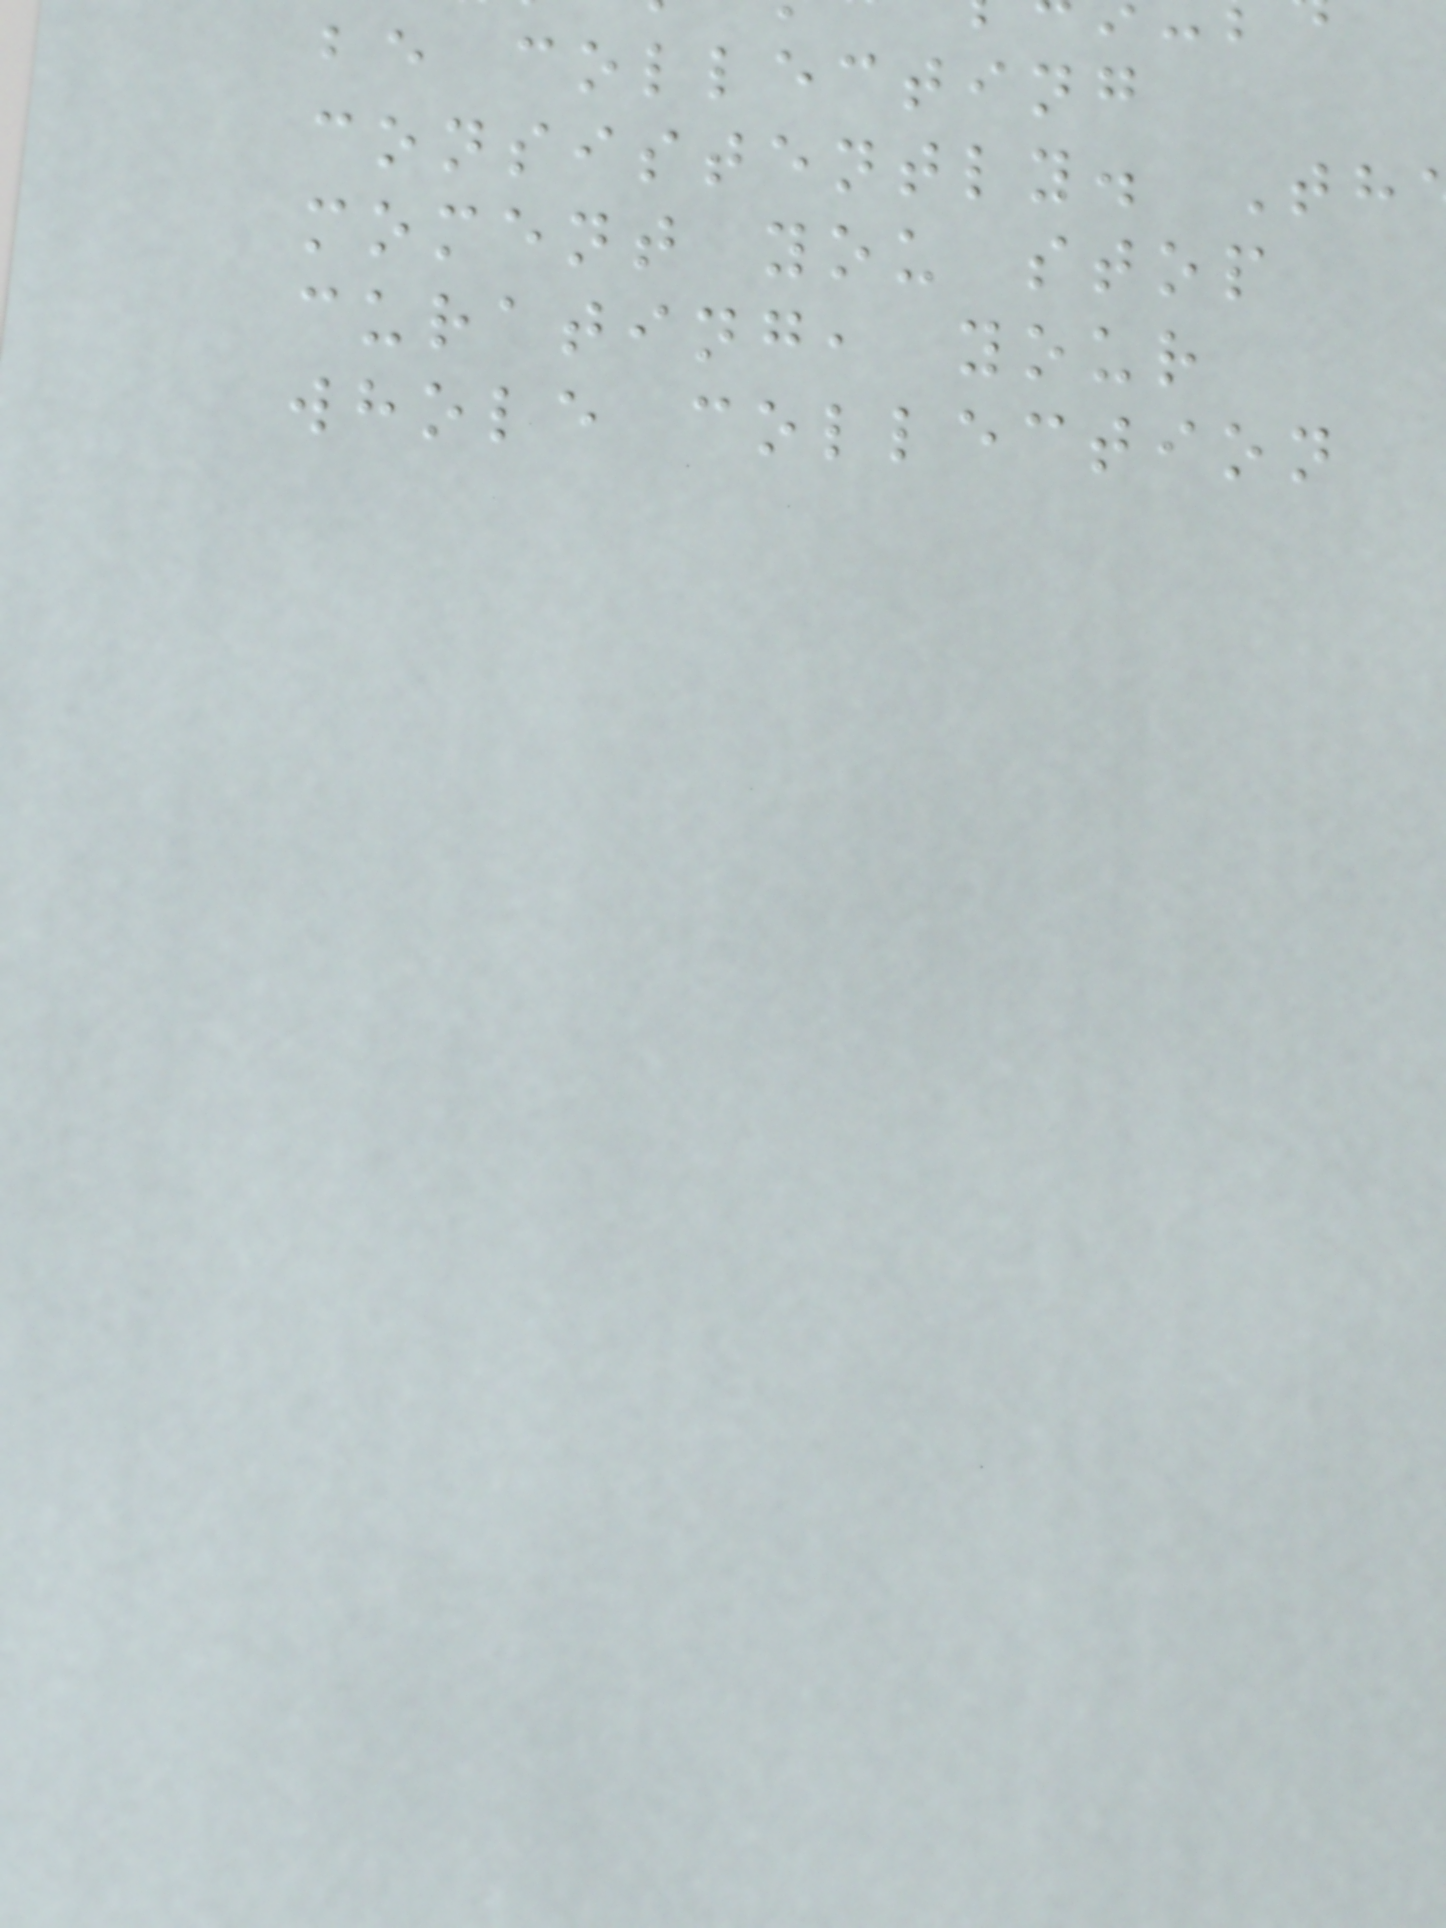be collecting
consistently. Th
moment you stop
curating, your
whole collection
